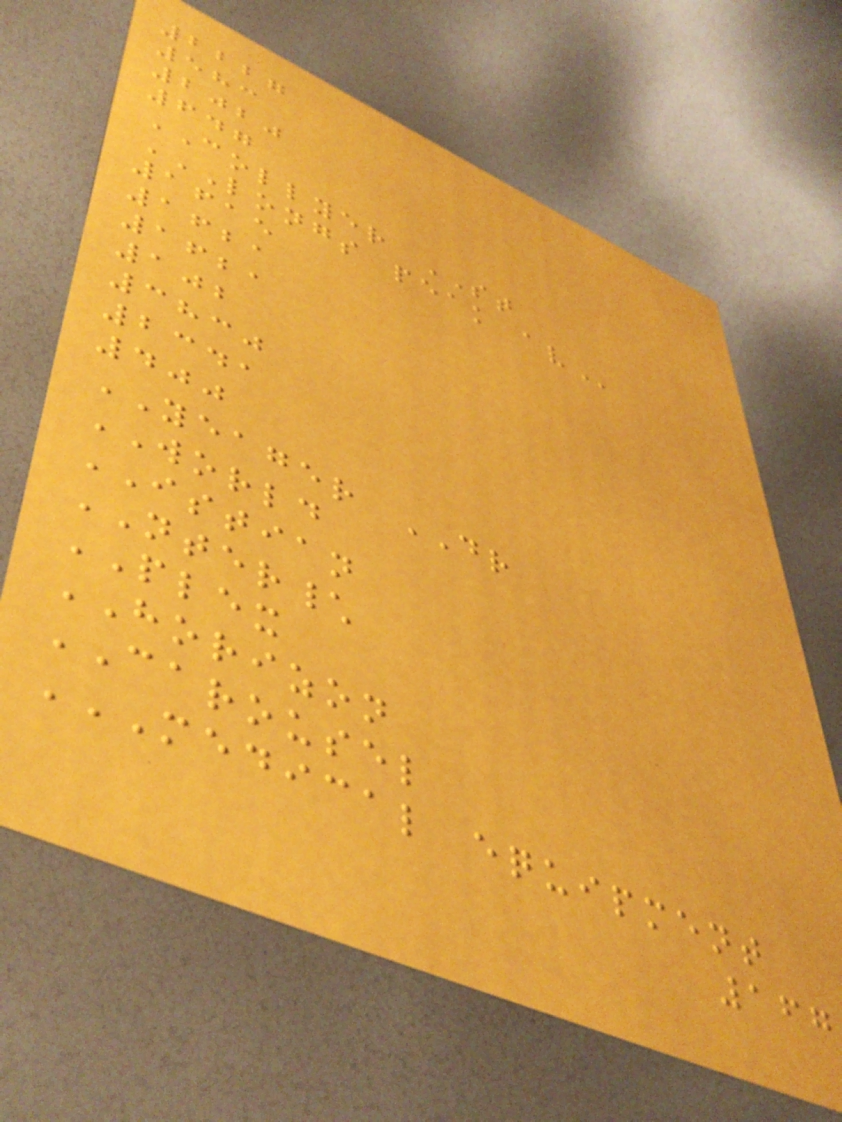2227
583
2020
647
COLLYER ST
LONGS PEAK AV
1615
1621
1621
102
3830
2341
400
YEAGER DR
WORLD
ISTIAN
NTER\
PLEX
HORIZON
CAROUSEL
MEDICAL EQUIPMENT
167
